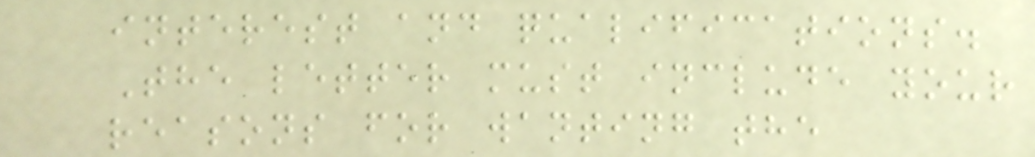interest and qualifications.
The letter must include your
reasons for wanting the
